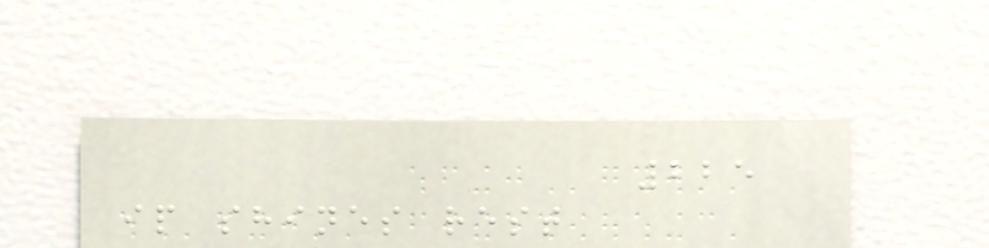225
ip shines rest
